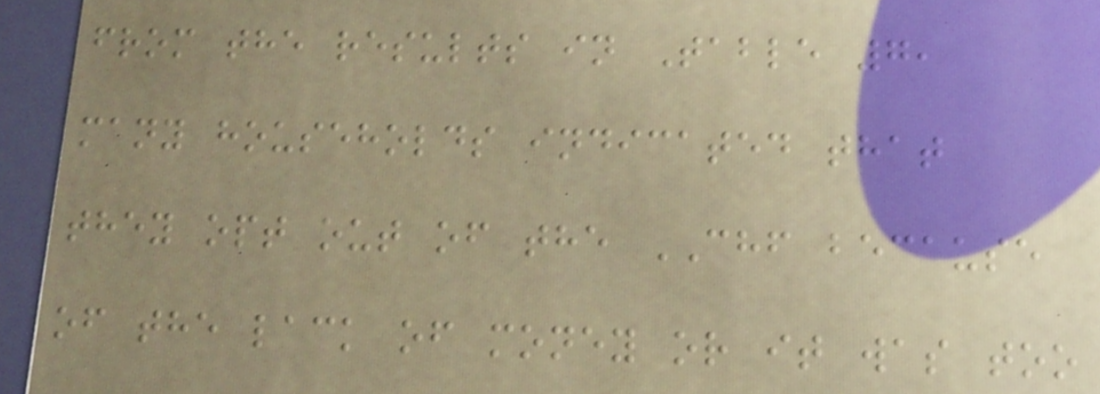from the results in Table 7,
many households indicated that
they opt out of the CHF because
of the lack of money or it was too
